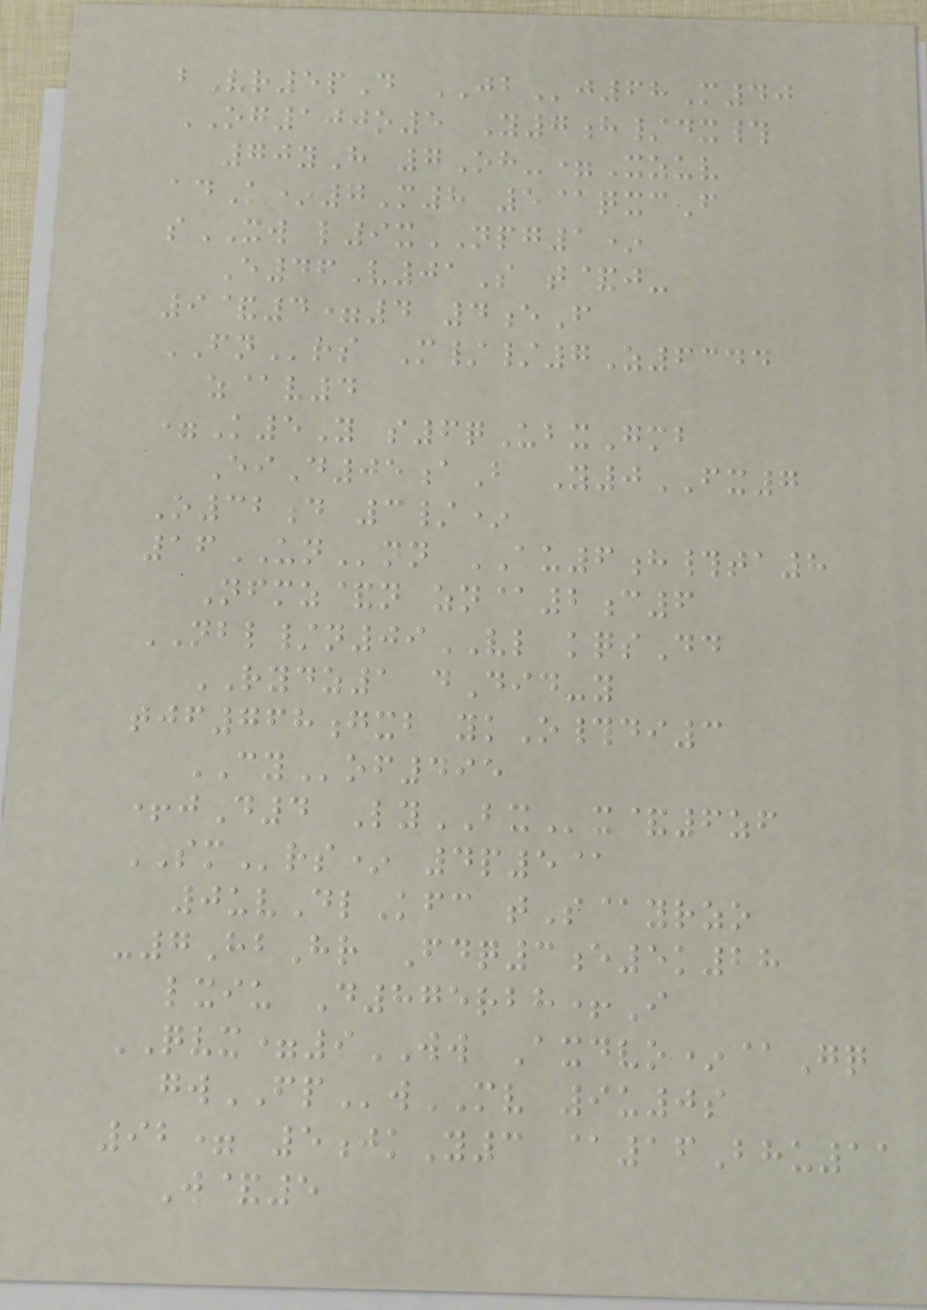bVr5pD JBj68M40
OG100o5 Y7h/dx#
70yH 7Oh-=Xzuv
adK*7M8 5@qxcF
sXW l9xNPG1*
E46V01S t&j-
9&4=4 4eF
FNrs M//7Z6344
z@v4
=K5Y s6qUbxGmb
EiD05aB Y0FX7
O32d 3/*
16UNnn AU6h#ta8
Nfmz&n zn@2c6
NBL/n09VL kqsDd
RYDZ1 dDid-y
tjf768gxb ykO#di3
CYof495
+jD4 LyBXx&6zf
SMrs* 4p5@
0uvDlKfc tS@yrzo
-7HbHr Fdq3e5k28
lxiu D875rbh+I
QVX=9WW Axdvo*@Gq
gwFPwMV 9u0s
92= 5jkY3 @16Bhu11
W&5
